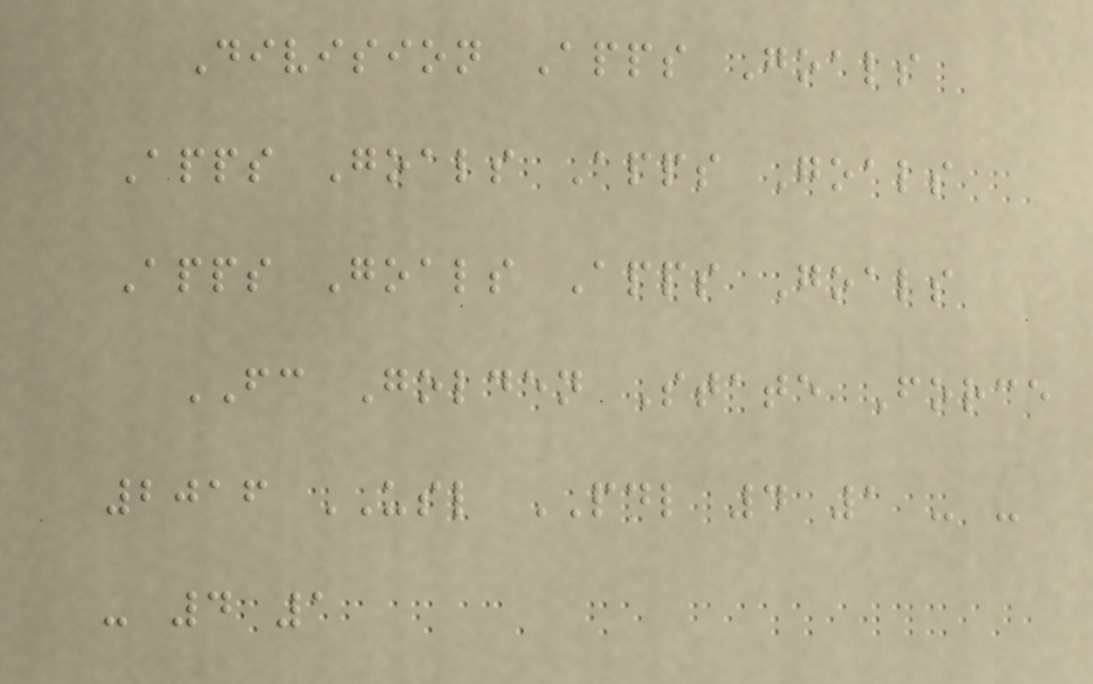Division Apps Goals
Apps Goals Apps Goals
Apps Goals Apps Goals
FC Golden State Force
2016 USL PDL 4 1 - -
- 4 1
